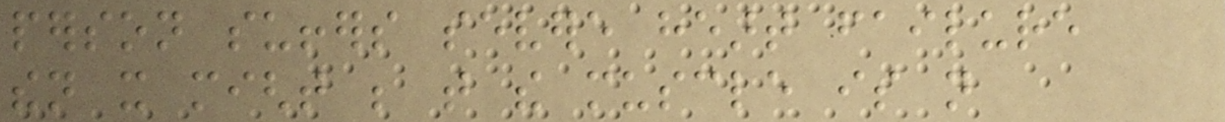person suffers severe heart failure
then it might be that the muscle is not
